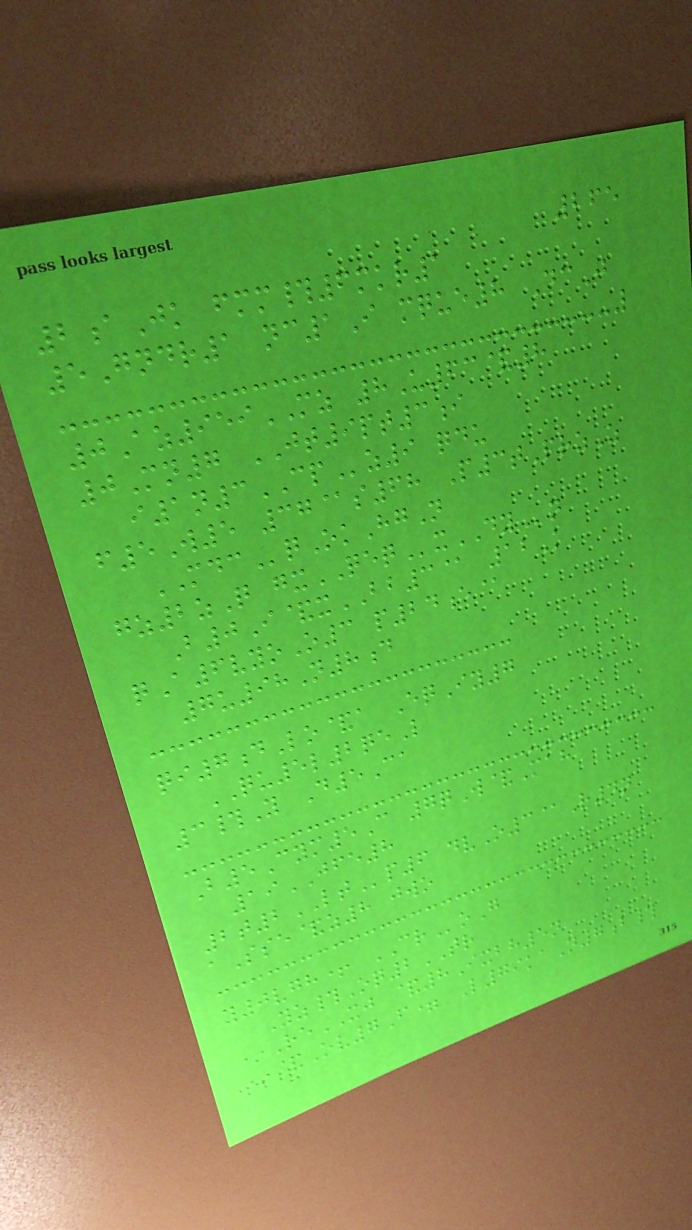265
2aJk fmm#6mkr1
5Gndr1 nc1I mque8 DcJ
0Az959MZ 8U63&8
0Mn7 JT9pt3i
i1n3CPz9 qdu
f5W5 37@s68 P3tPrzZ
MDCqOkHgN
gz2zQ gxQEQxDYn
B0I&xBB3@ 12K
qA6vyoO3 p24e@
7u98N8d
qi7dLo&a EqIy7
QU5l2qeL
3#Y D5Ca
B5Cym5C 7qW&Mah
19JFE8
2t2LTp6 dvO3@R4n
aSse&z8 jwo
y0vgh+ CRoG
Yz#Oq2TR
*ReXJ &8Ixbh5n
*&Ov7F= L79kaN7b#
